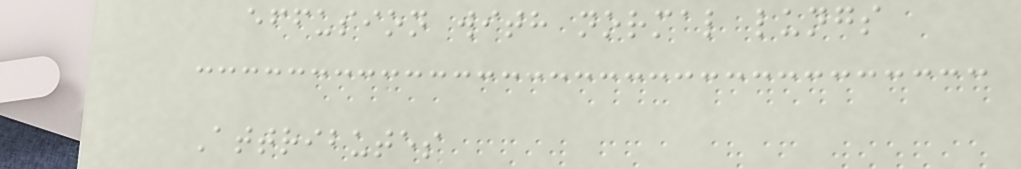effusion with normal lungs
Attributes
